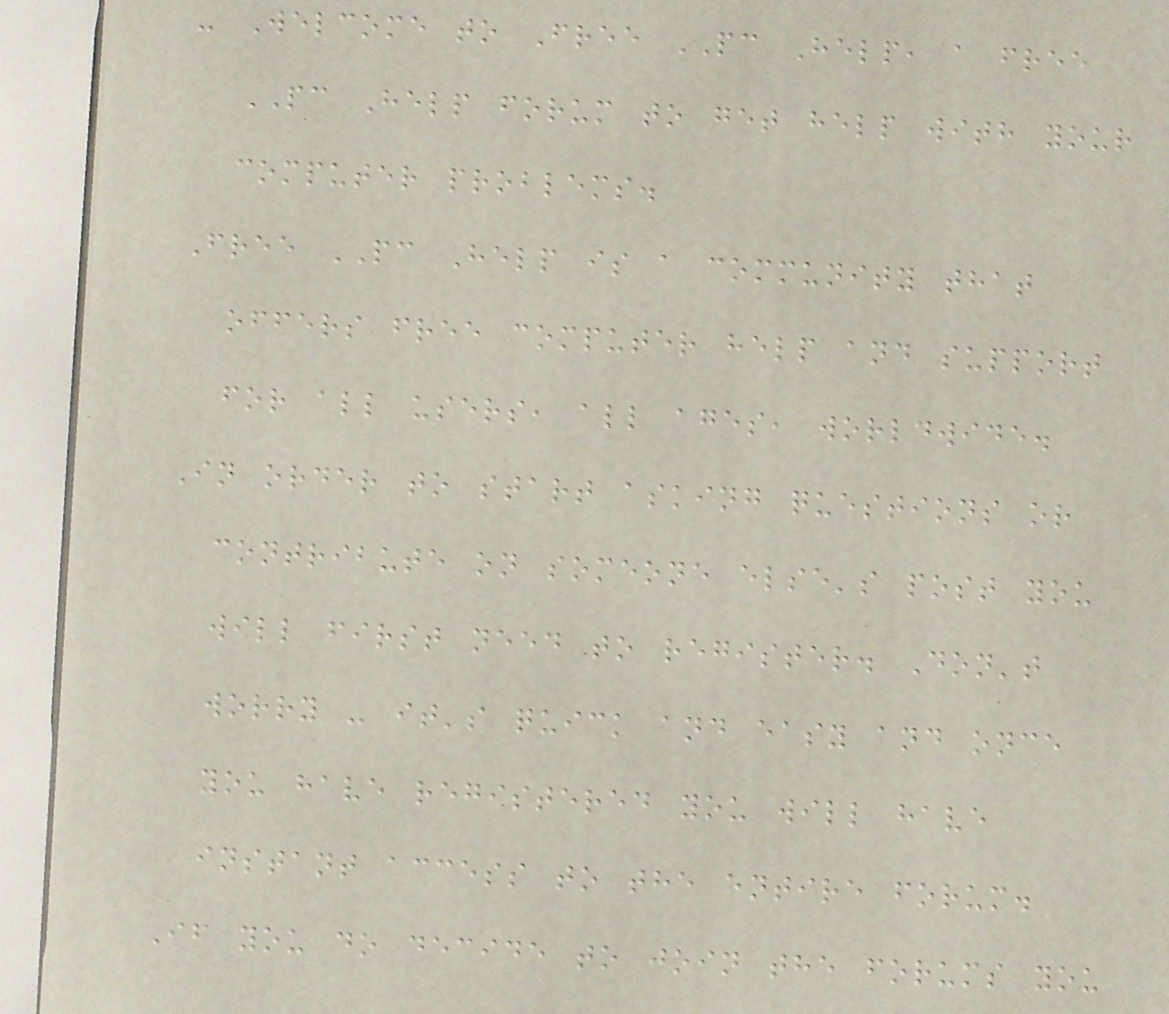- Welcome to Free PC Help, a free
PC Help forum to get help with your
computer problems.
Free PC Help is a community that
offers free computer help and support
for all users, all ages, worldwide.
In order to start asking questions or
contribute on someone else's post you
will first need to register. Don't
worry - it's quick and easy and once
you have registered you will have
instant access to the entire forum.
If you do decide to join the forums you
